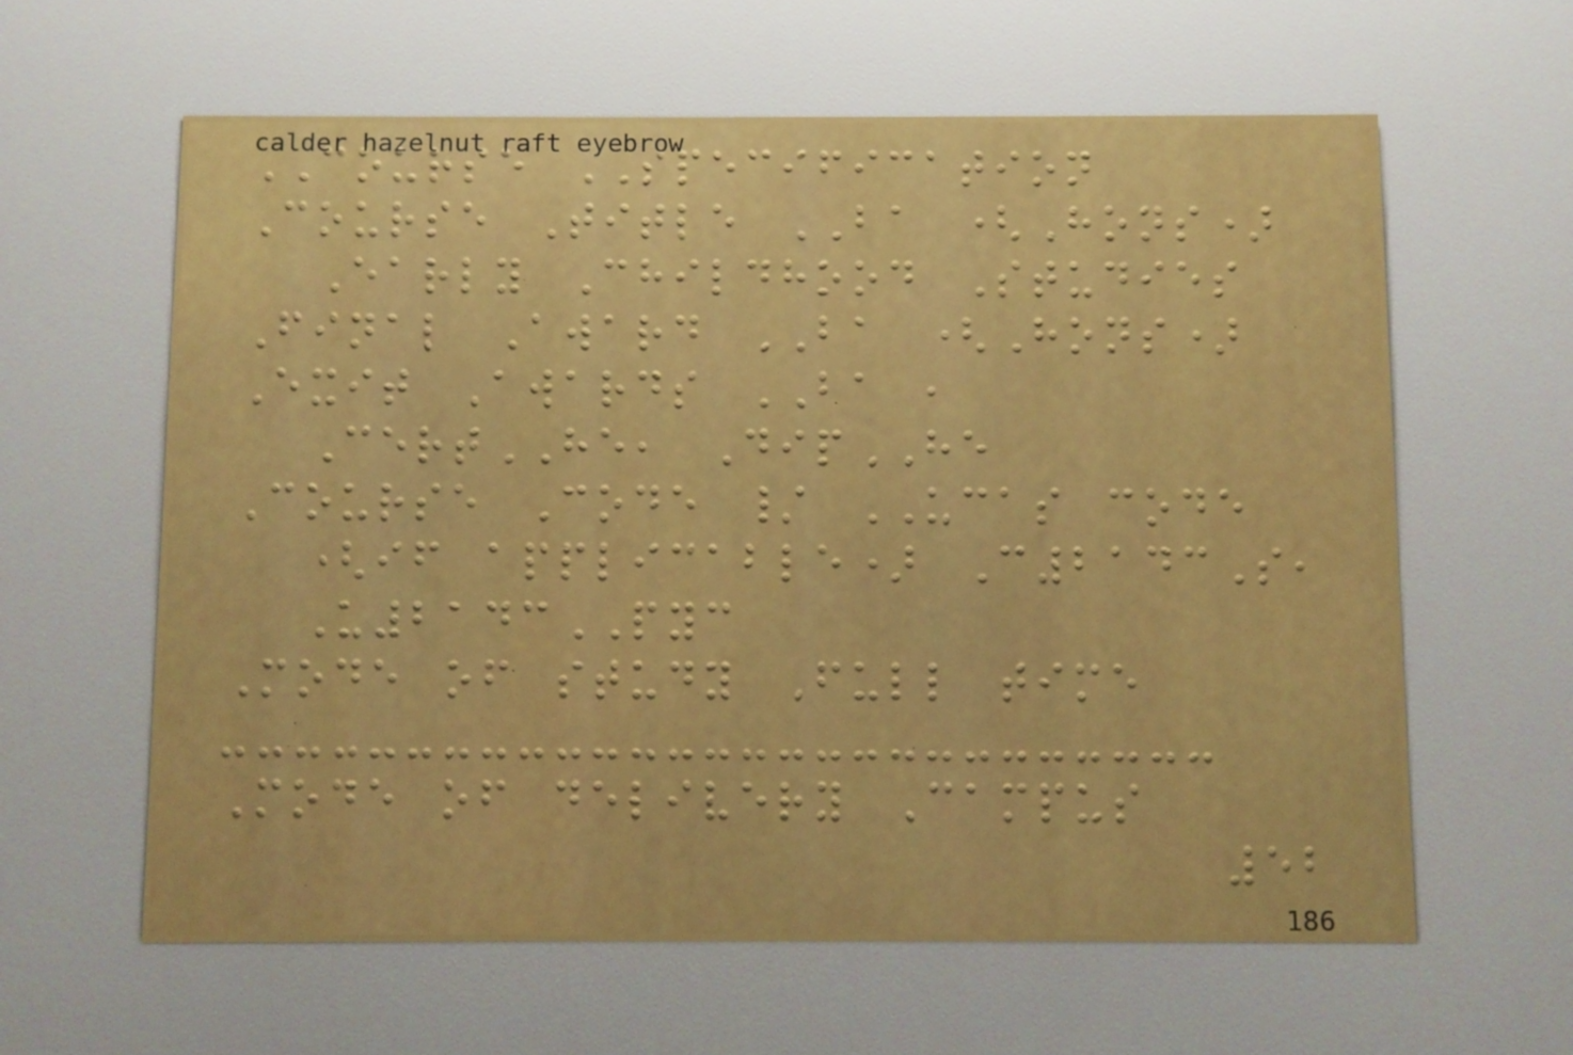COURSE SPECIFICATION
Course Title BA (Hons)
Early Childhood Studies
Final Award BA (Hons)
Exit Awards BA ,
CertHE, DipHE
Course Code / UCAS code
(if applicable) C2143S,
U2143PYC
Mode of study Full time
Mode of delivery Campus
52
